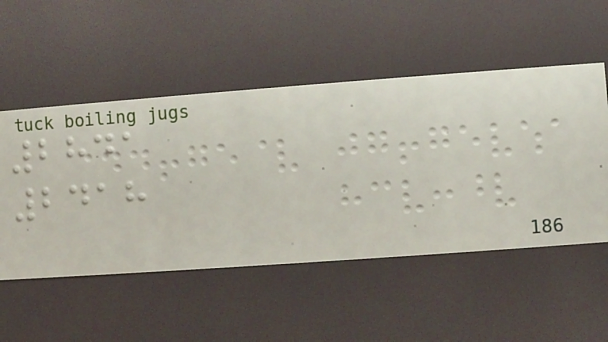2841
2418
